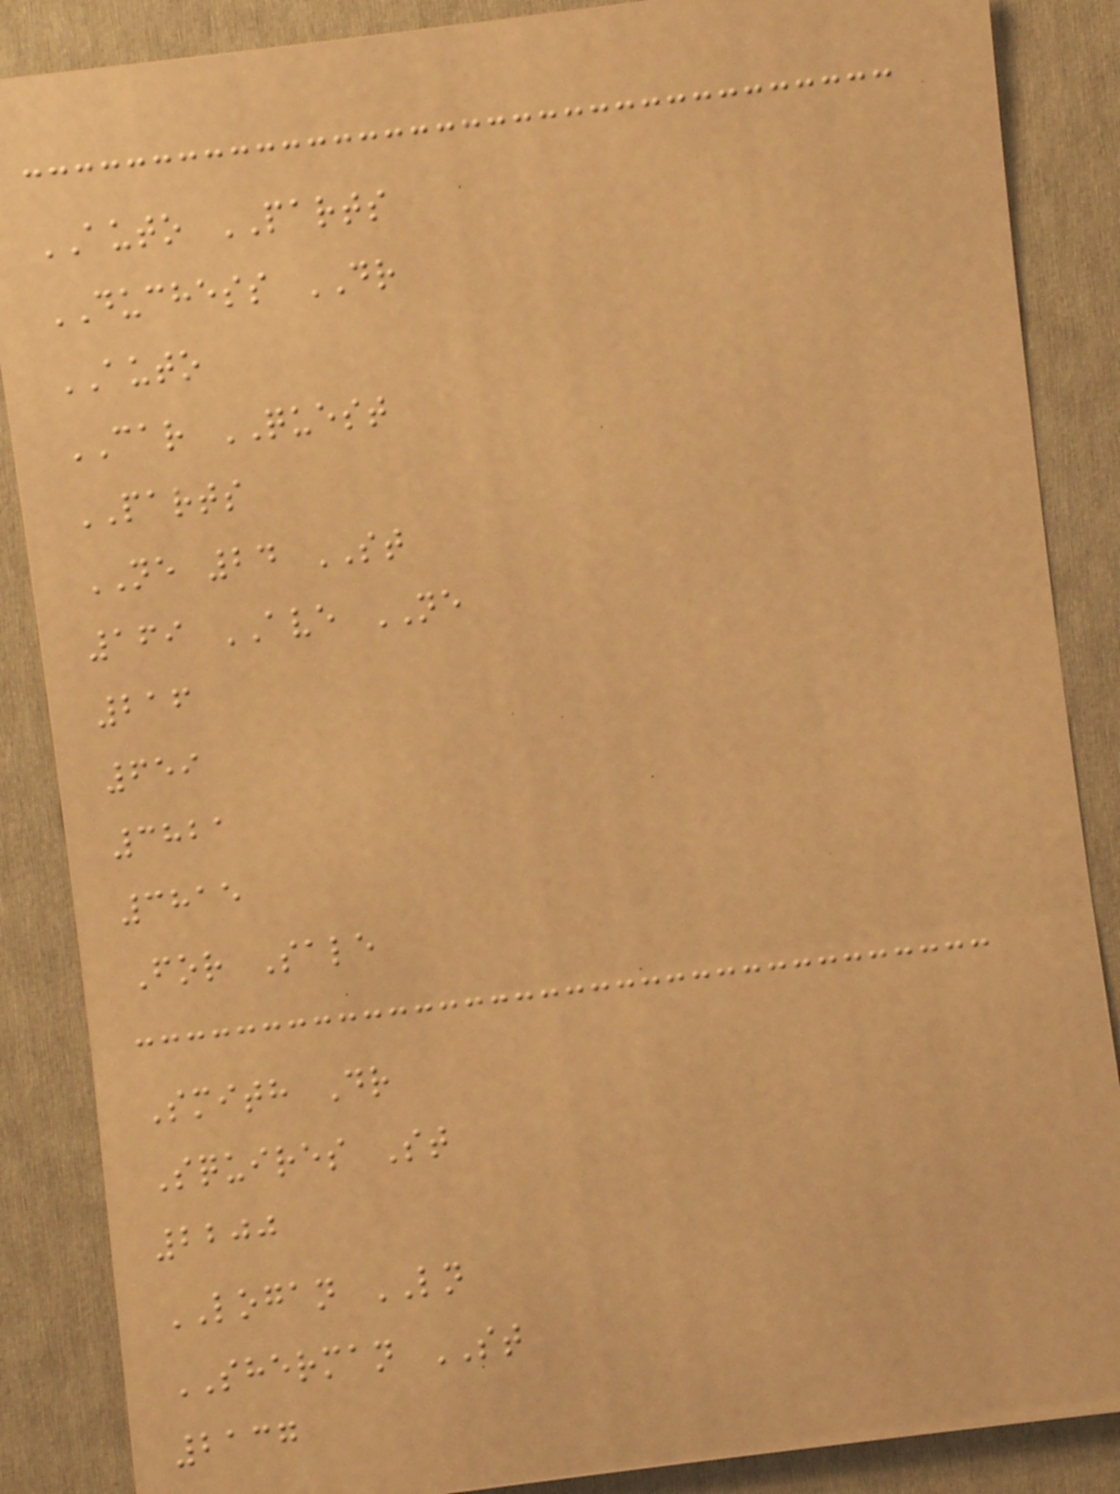AUTO PARTS
DUCHESS DR
AUTO
CAR QUEST
PARTS
NE 24 ST
169 AVE NE
216
659
3821
3815
For Sale
Smith Dr
Squires St
2200
LOGAN LN
SHERMAN ST
2137
